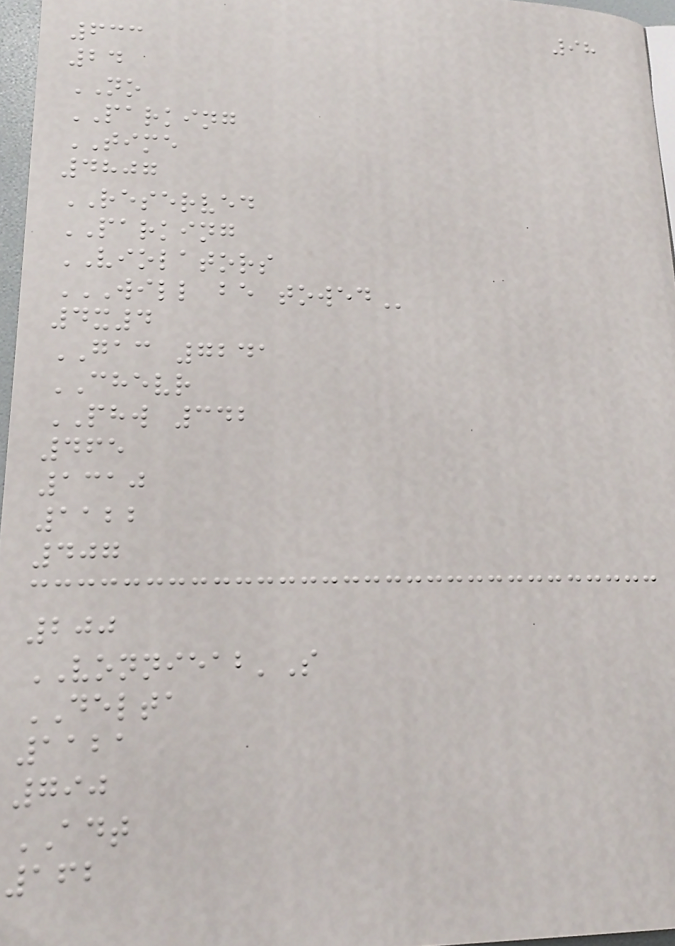98
633
24
NO
PARKING
TIME
4807
RESERVED
PARKING
VIOLATORS
WILL BE TOWED
4x4
GAC 7241
CHEVR
PHW 342
465
1310
1122
407
200
VONNIEAB'S
DELTA
1121
790
ADT
162
